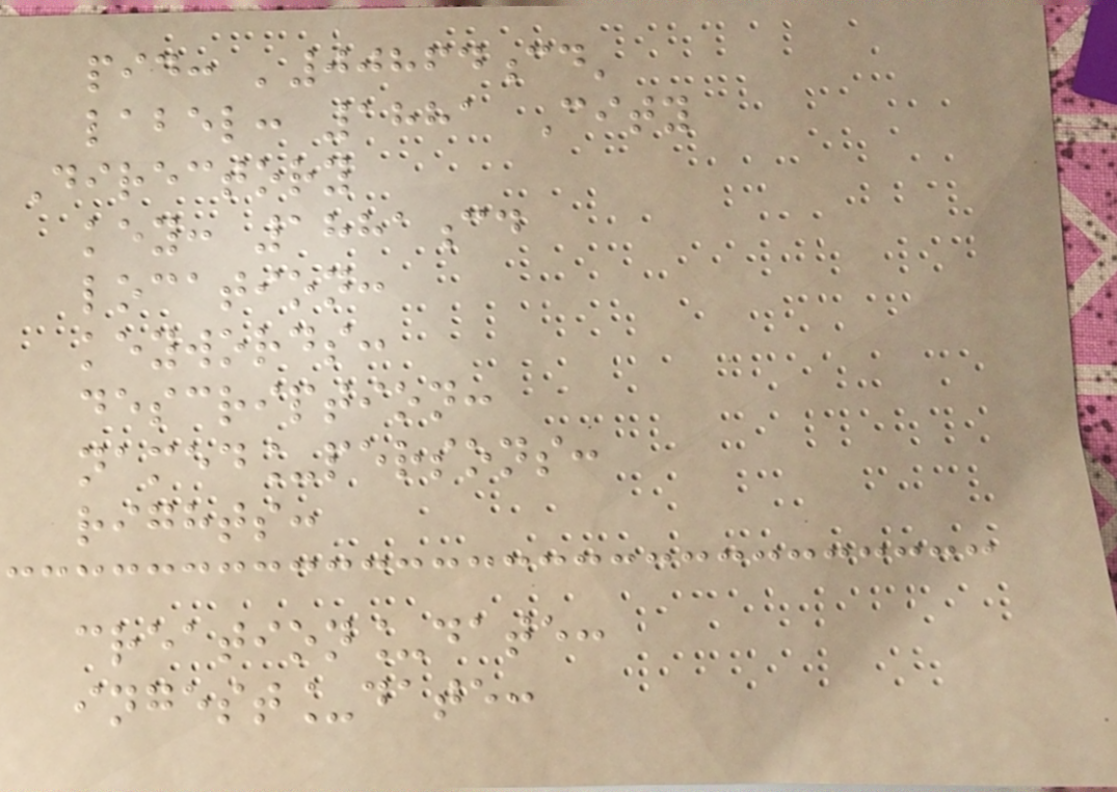pid: '00864cd'
label: 1881 City
Directory
key: 1881cd
location:
keywords:
description:
named_persons:
rights:
creation_date:
ingest_date:
